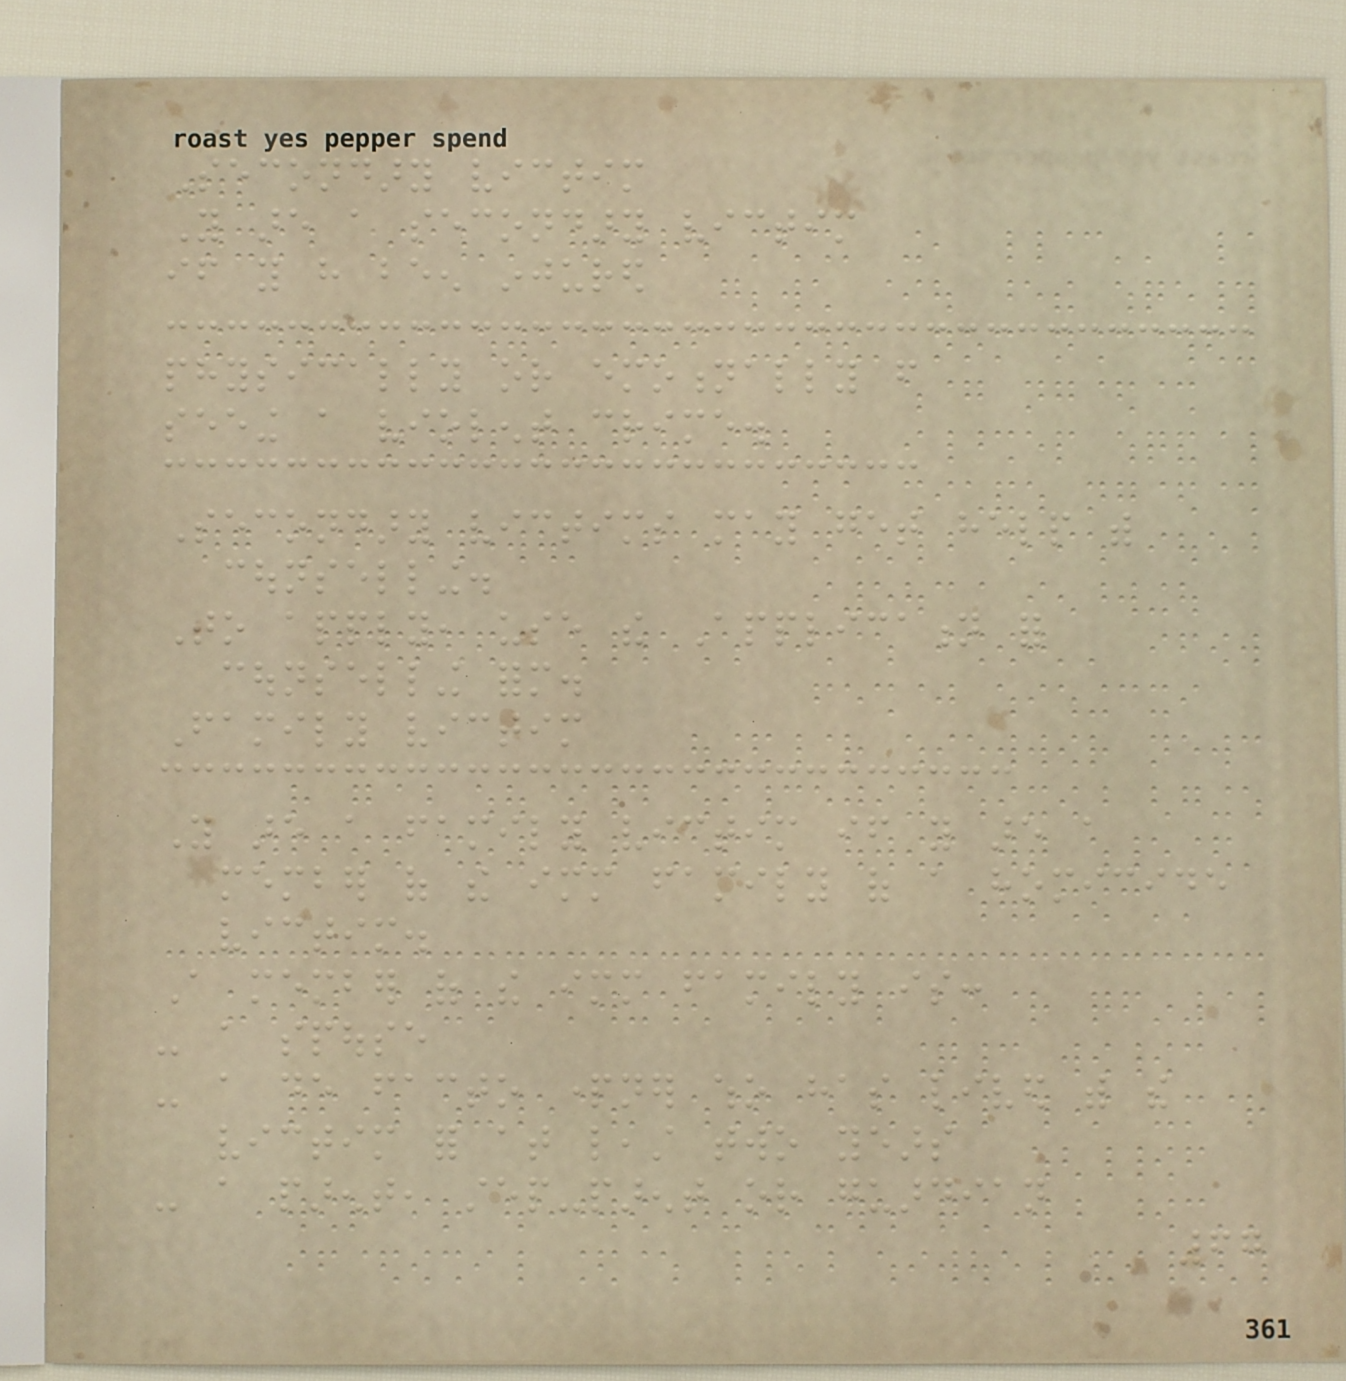Secondary victim
You are a secondary victim
if you have been injured
physically or emotionally from
seeing a violent crime.
Secondary victims may get help with
counselling.
To apply, use the Application for
counselling form.
Family victim
You are a family victim if you are a
member of the immediate family of a homicide
victim.
A member of the immediate family is:
- a spouse
- a de facto partner who has lived with the
victim for at least two years
- a parent, step-parent or guardian
67
